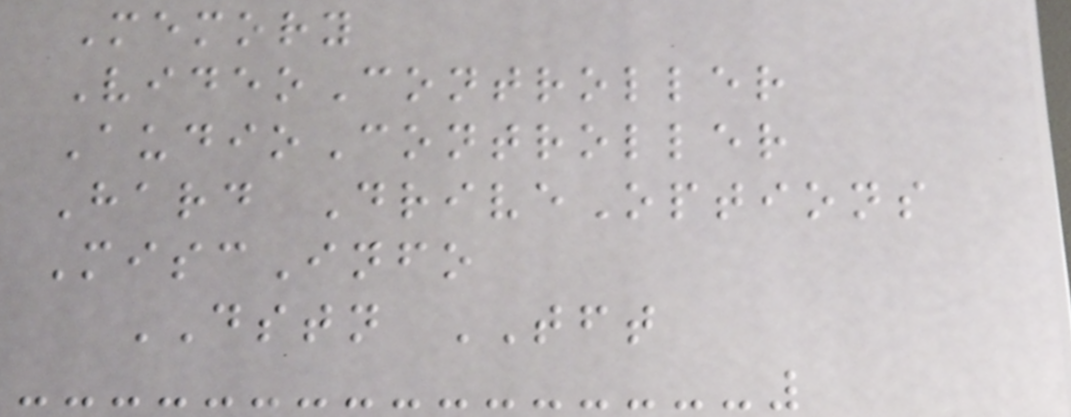Memory
VideoController
AudioController
Hard DriveOptions
MiscInfo
DSTN TFT
